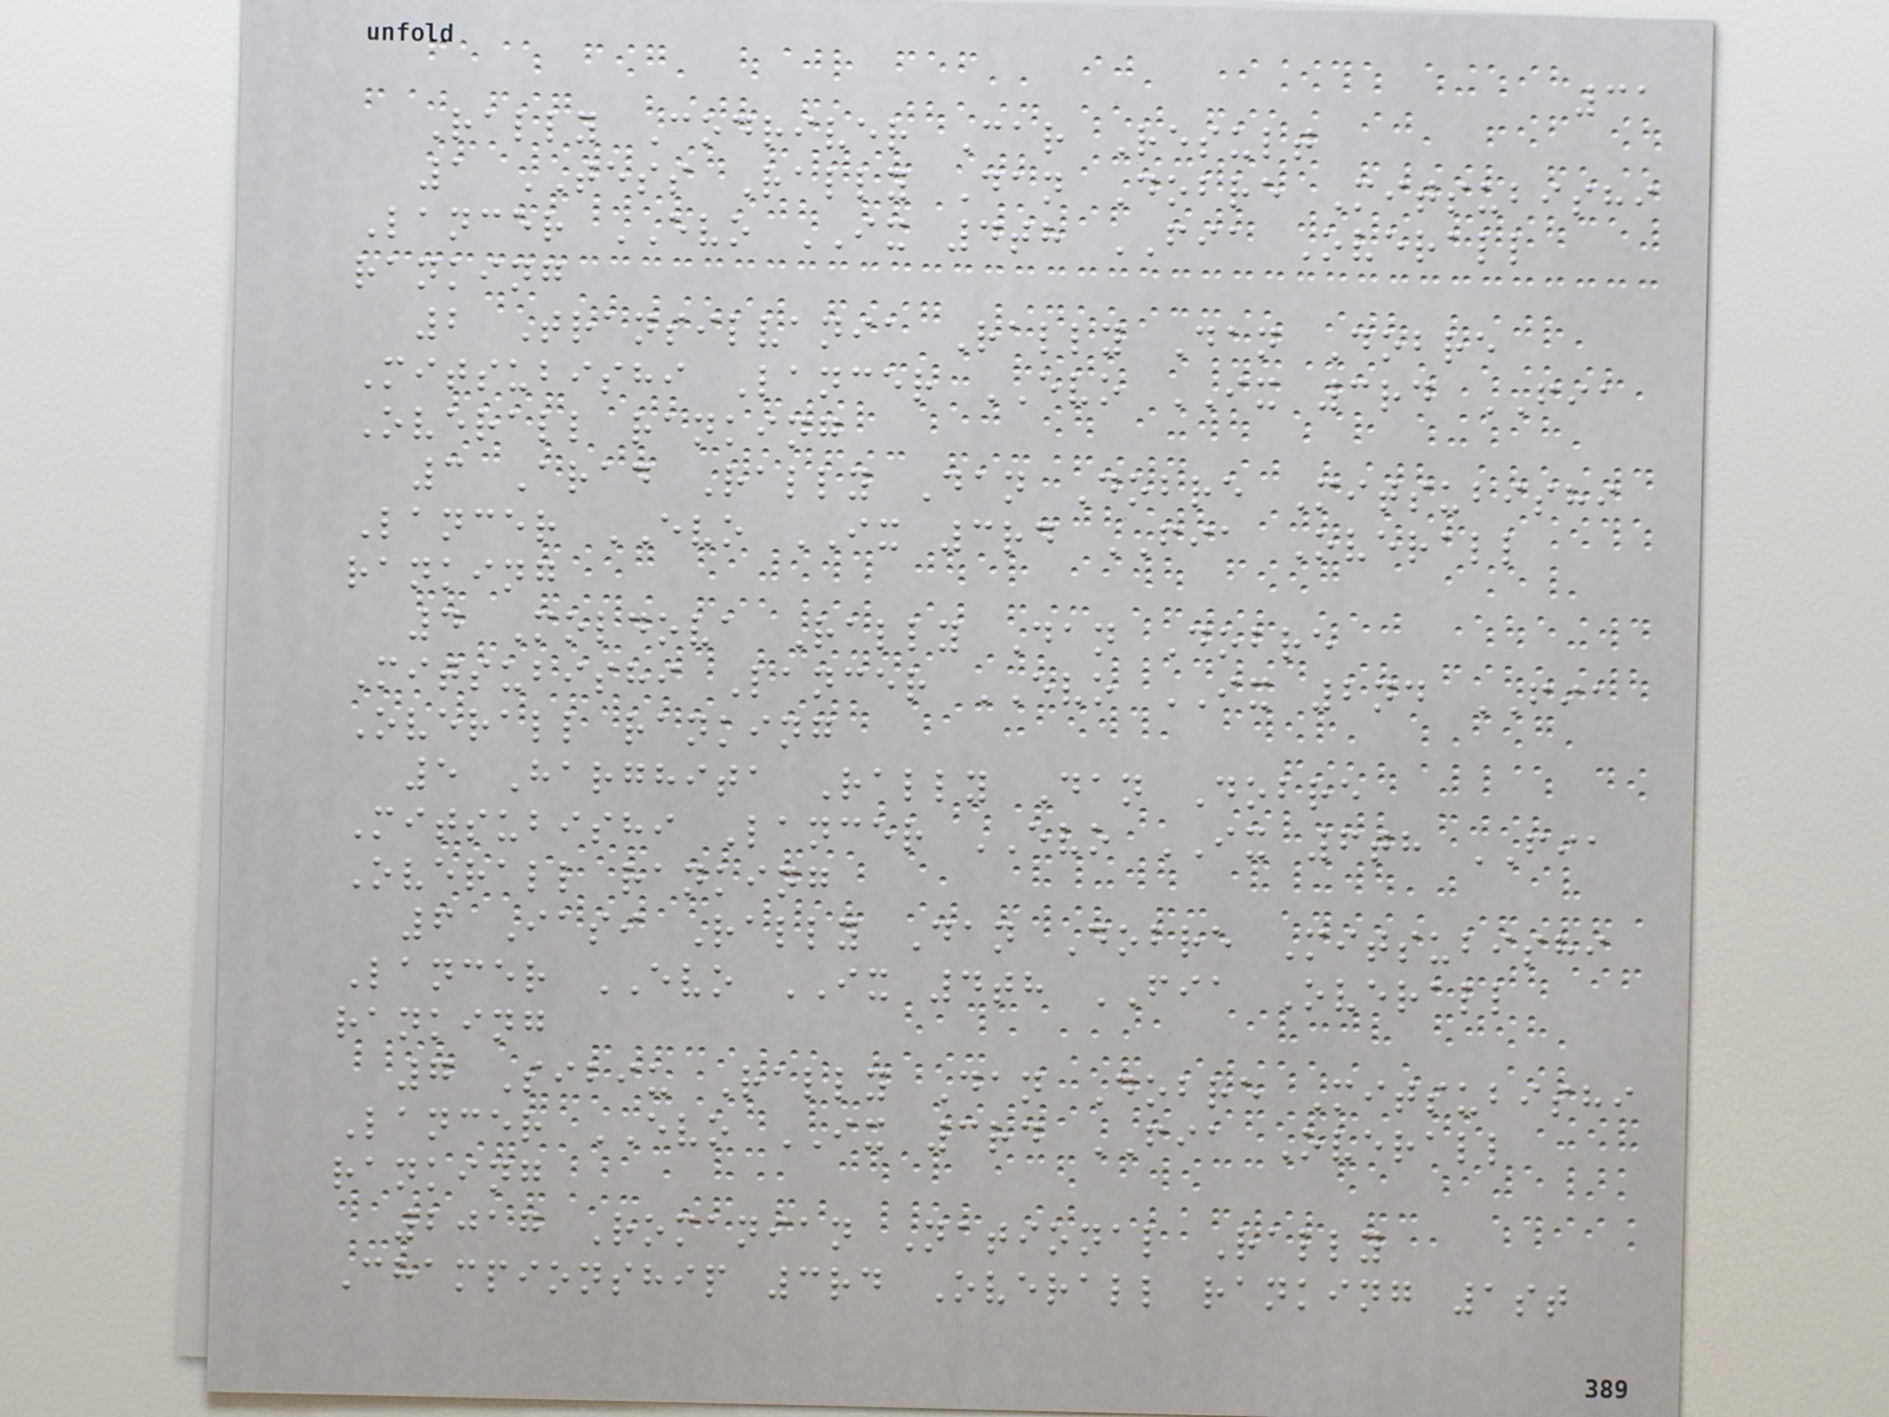31
Rally Codriver Car Result
1 TESS Rally Dan Dobre Mitsubishi
Lancer EVO IX 4th FIA Overall
ranking
2 Transilvania Rally Dan Dobre
Mitsubishi Lancer EVO IX 3rd FIA
Overall ranking
3 Arad Rally Dan Dobre Mitsubishi
Lancer EVO IX 3rd FIA Overall
ranking
4 Moldova Rally Dan Dobre
Mitsubishi Lancer EVO IX 2nd FIA
Overall ranking
5 Harghita Rally Dan Dobre
Mitsubishi Lancer EVO IX 6th FIA
Overall ranking
6 Iasi Rally Dan Dobre Mitsubishi
Lancer EVO IX 4th FIA Overall
ranking
7 Sibiu Rally Dan Dobre Mitsubishi
Lancer EVO IX 3rd FIA Overall
ranking
2017 Romanian National Rally
Championship 3rd Overall ranking 1st
